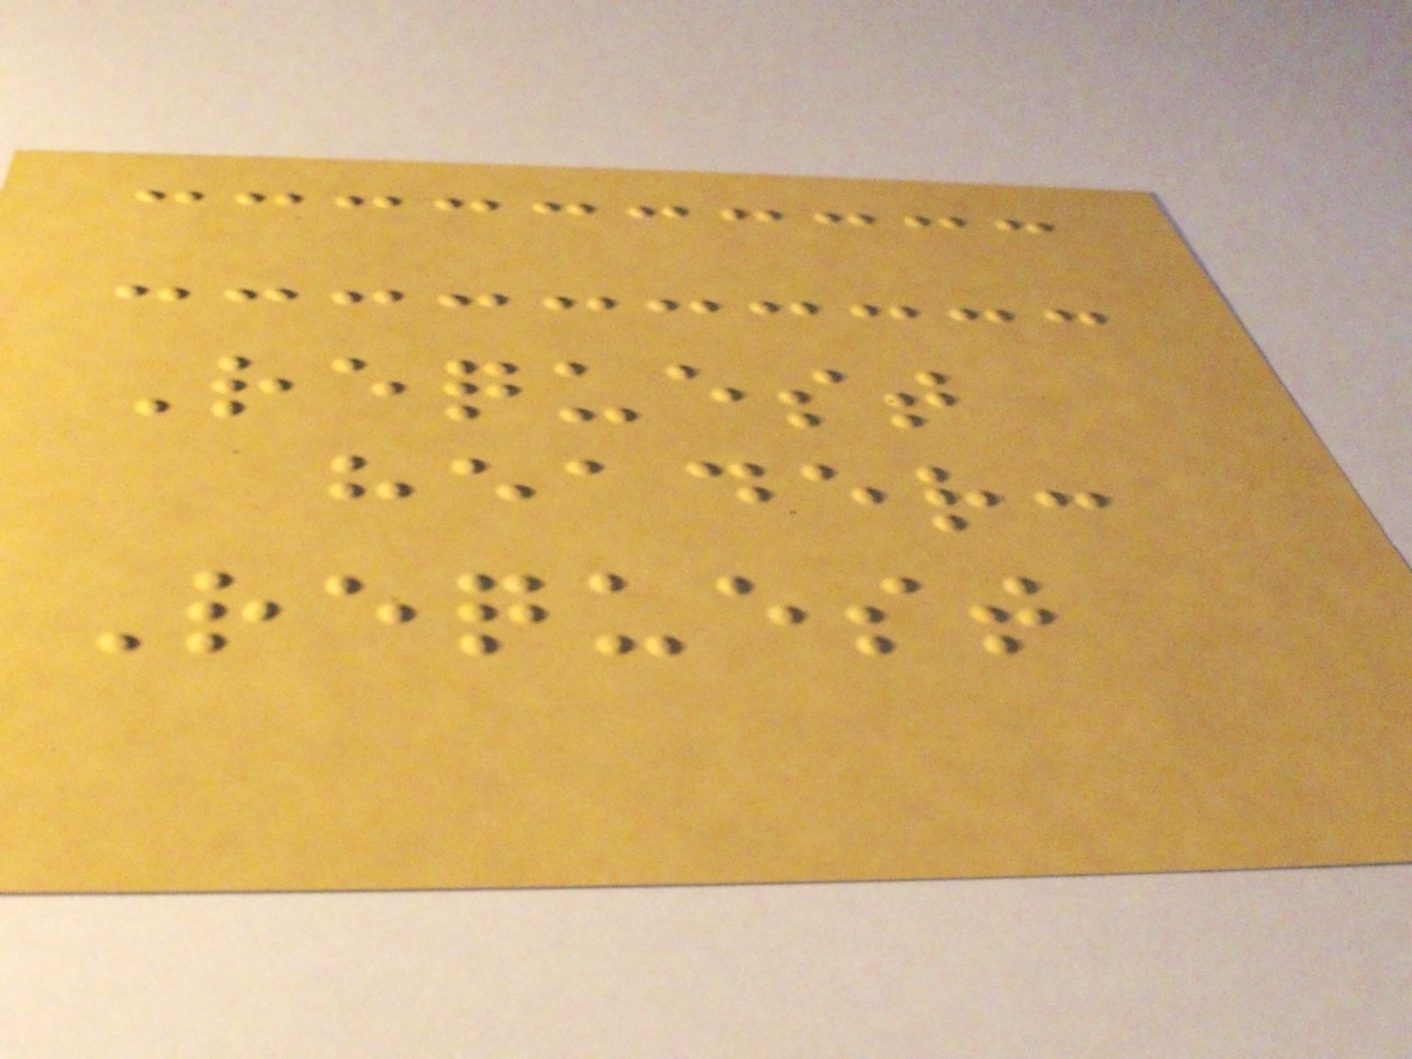Request
header:
Request
